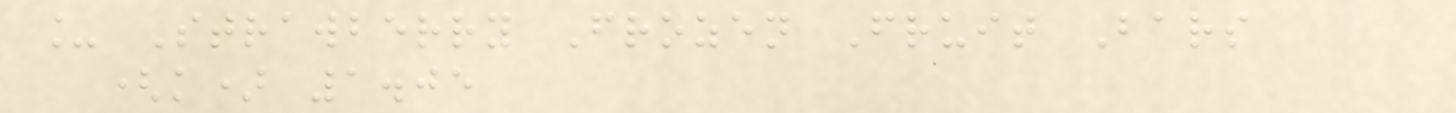_ Strawberry Frozen Fruit Bars
(k) 1.05
